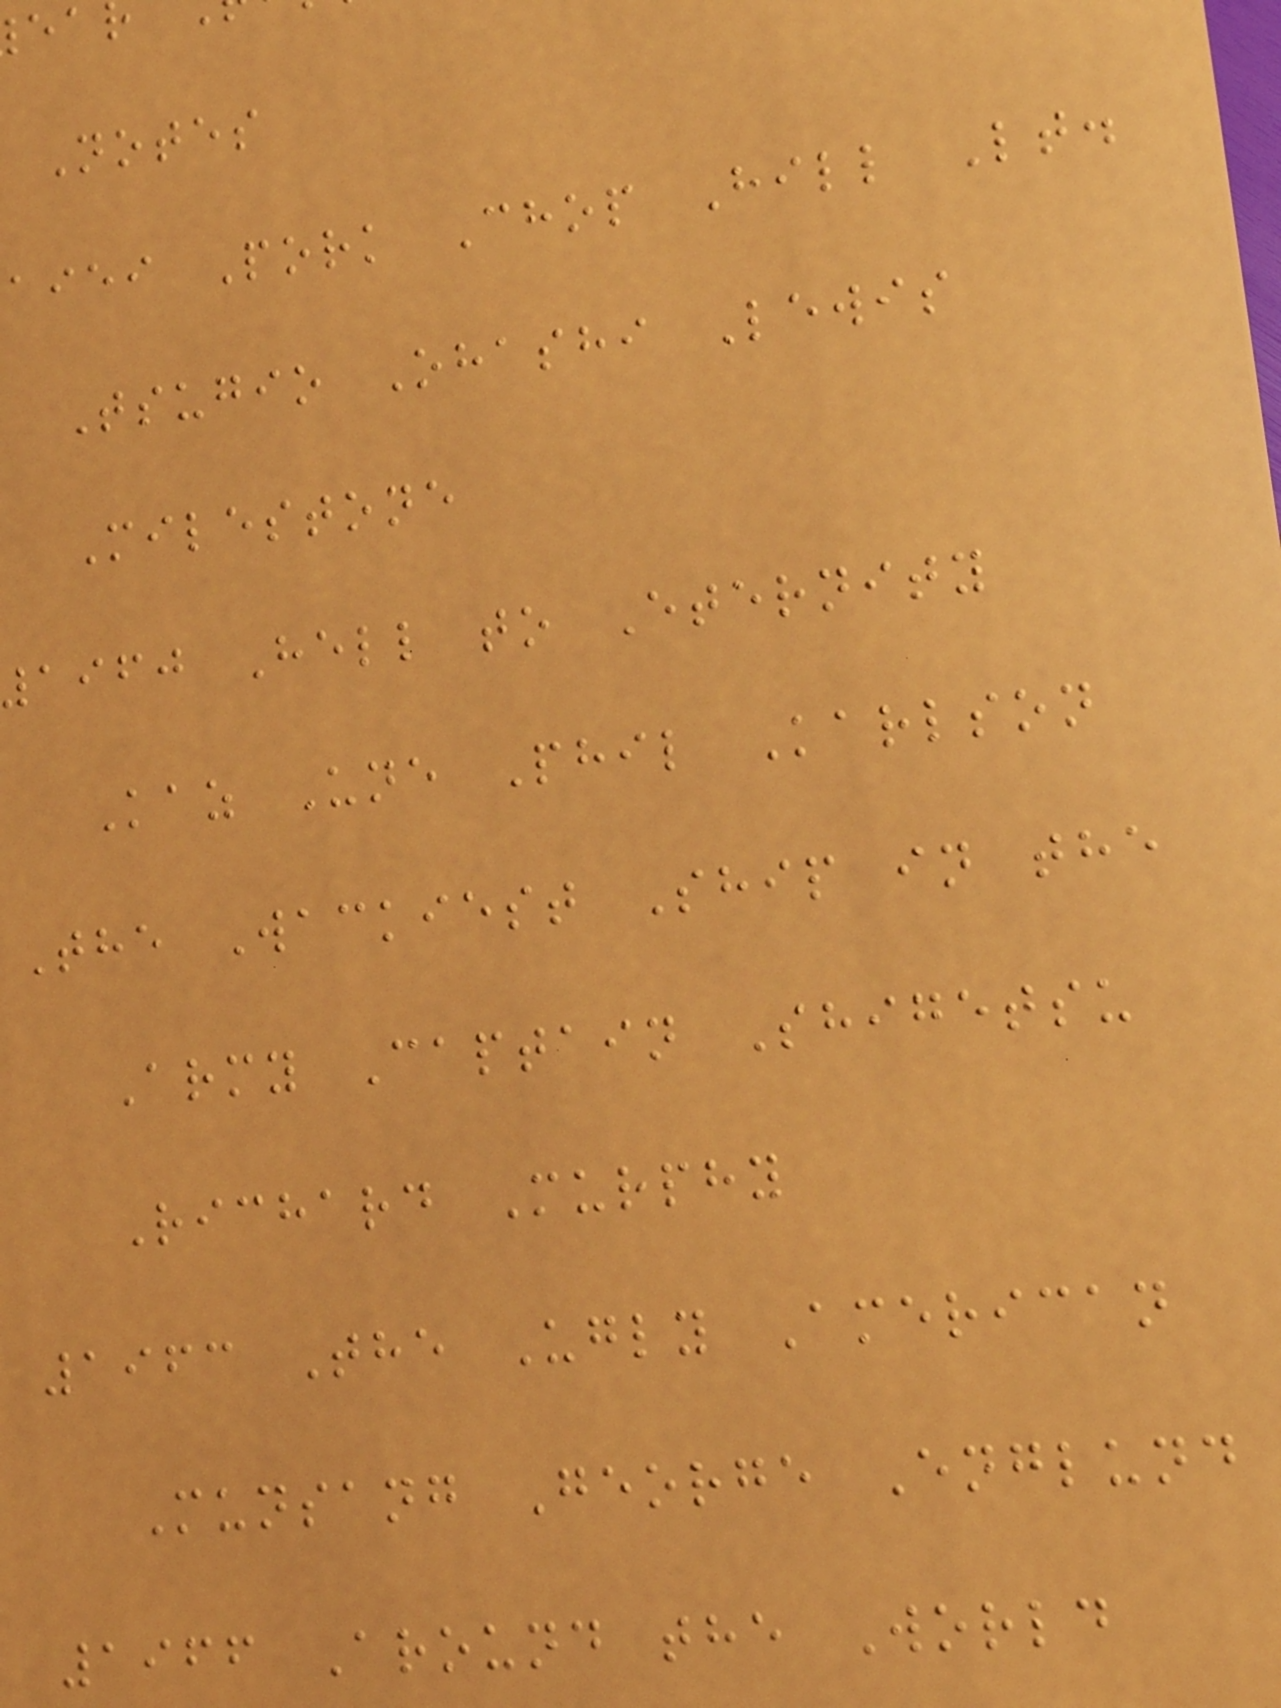Notes
aiei Pork Chop Hill Lt.
Tsugio Ohashi Lewis
Milestone
aifj Hell to Eternity
Kaz Une Phil Karlson
The Wackiest Ship in the
Army Captain Shigetsu
Richard Murphy
1963 The Ugly American
Munsang George Englund
1966 Around the World
